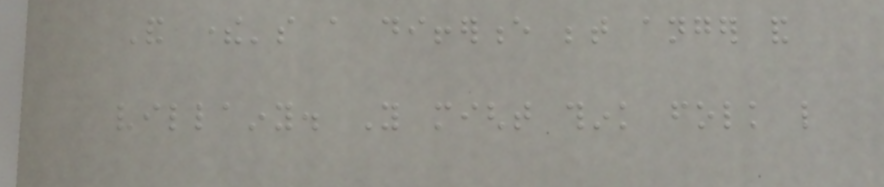And there's a difference between anger and
villainy. You might think folk like
